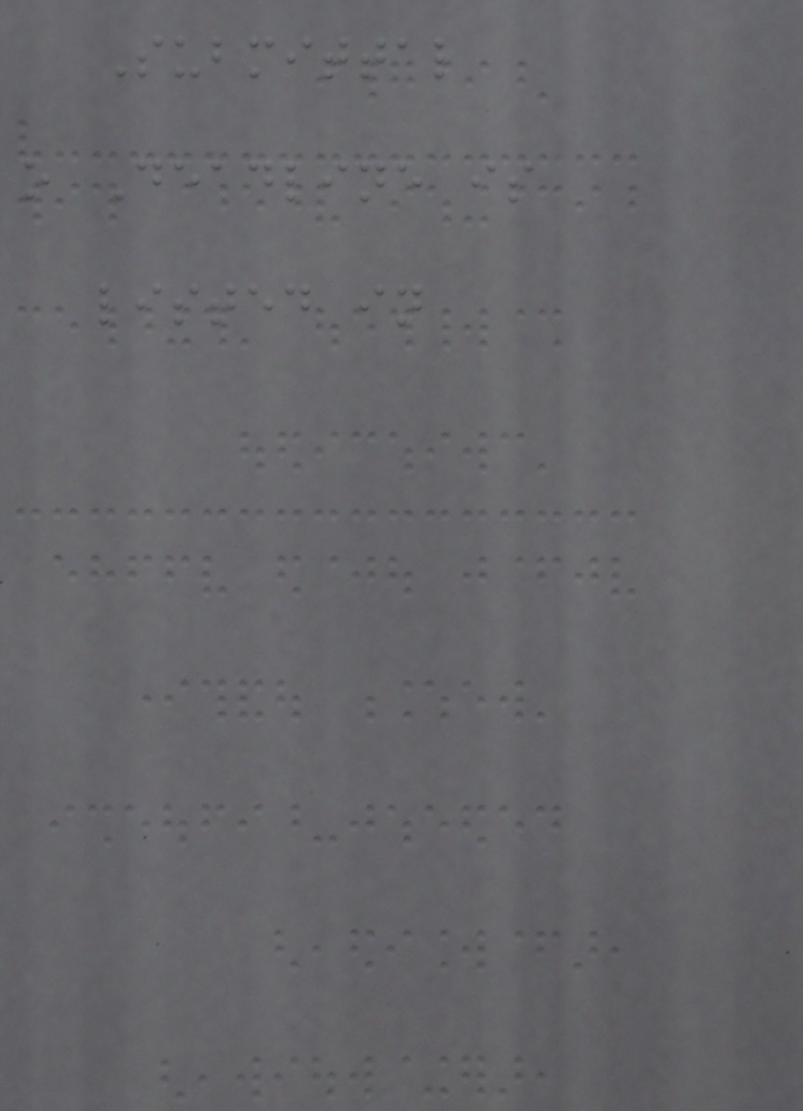Submittal
o Deadline is
listed in
